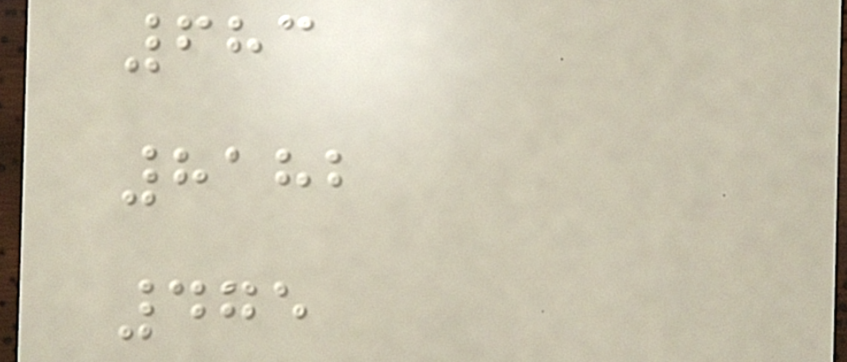683
8182
475
